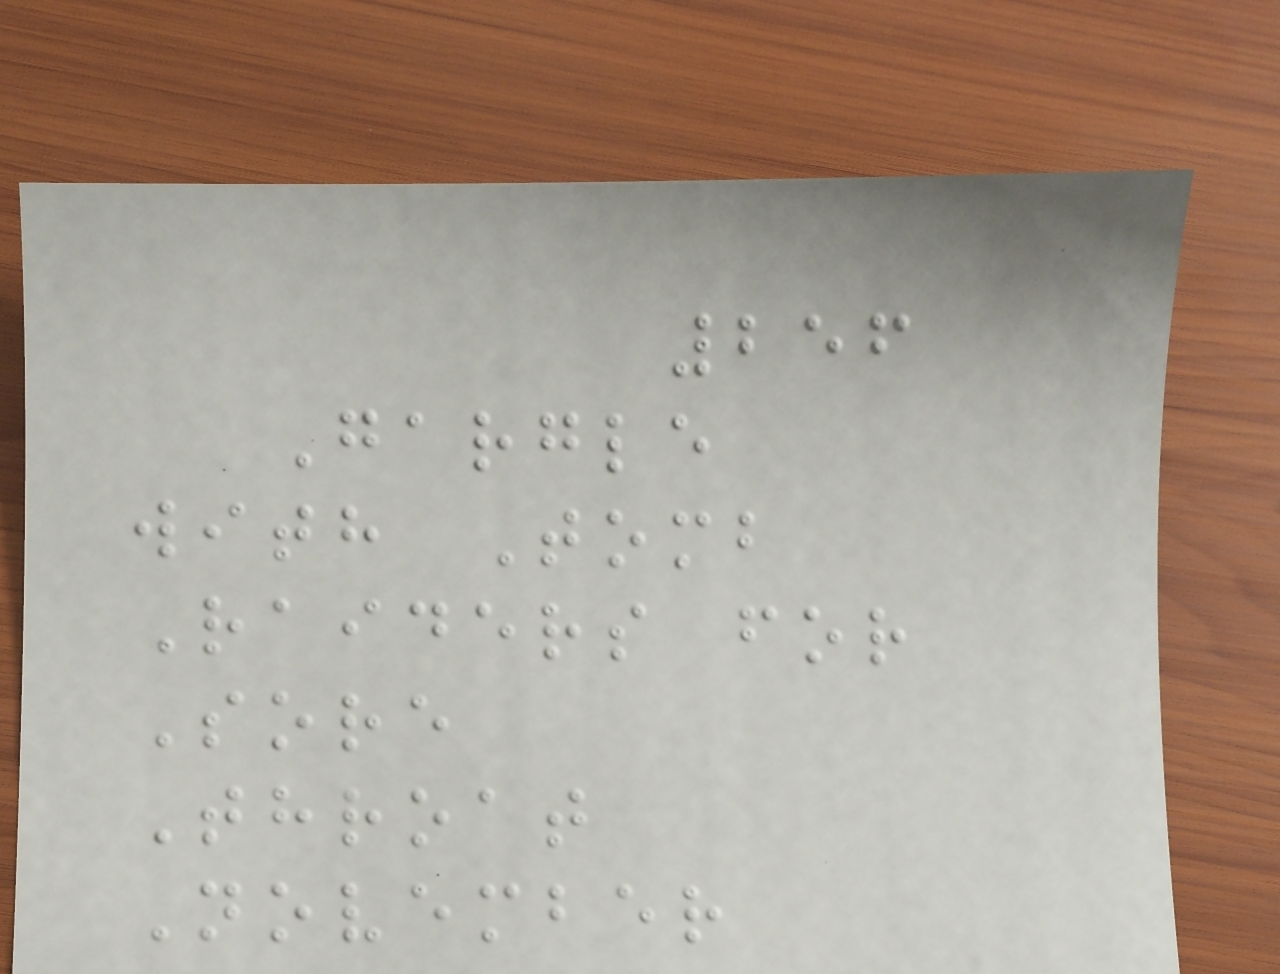256
Gargle
with Tomb
Raiders for
Sore
Throat
November
